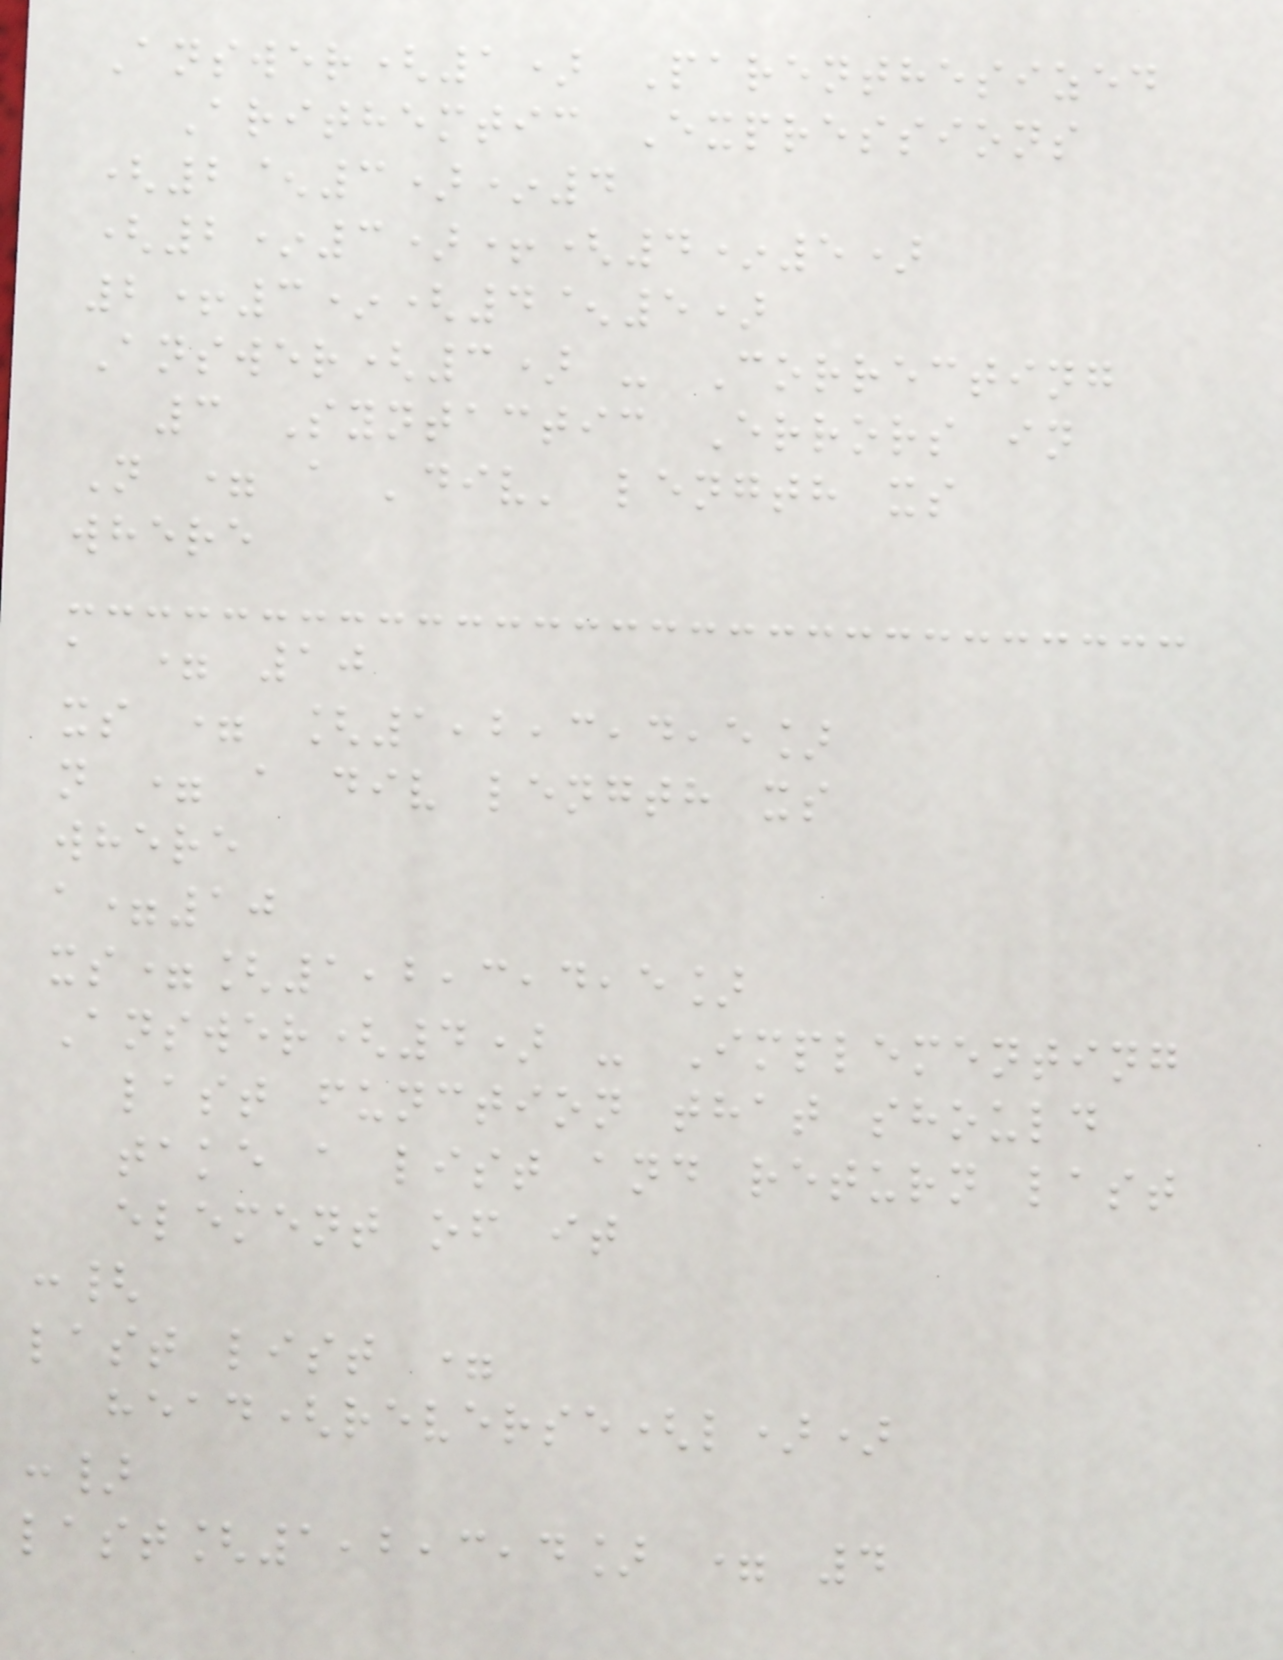Answer(1) Parenthesized
Arithemtic Expressions
(2^3)*4
(2*3)+(4*5)
2+3*(4^5)
Answer(3) - Correcting
3 Syntactic Errors in
N = a 'div' length xs
where
a = 10
xs = [1,2,3,4,5]
n = a div length xs
where
a=10
xs=[1,2,3,4,5]
Answer(4) - Implementing
last function that should
take a list and return last
element of it
:{
last list =
head(reverse(l))
:}
last[1,2,3,4] = 4
